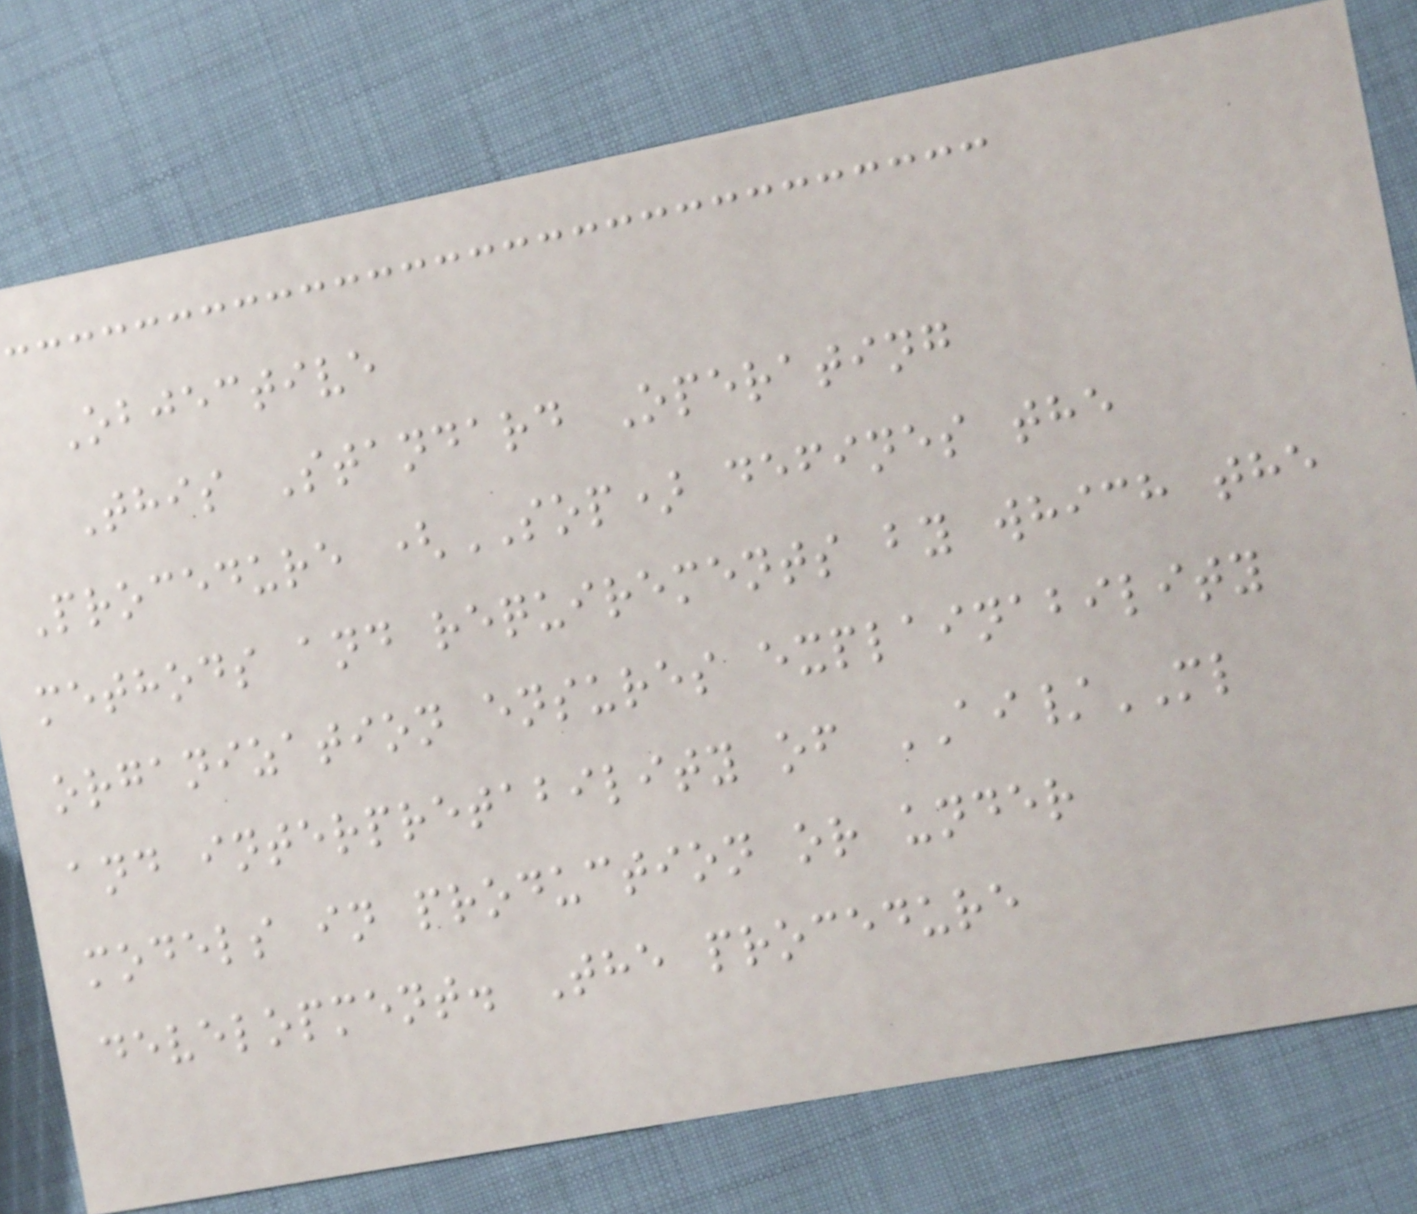Objective
This Standard Operating
Procedure (SOP) defines the
methods and requirements by which the
organization ensures explainability
and interpretability of AI/ML
models in production or under
development. The procedure
